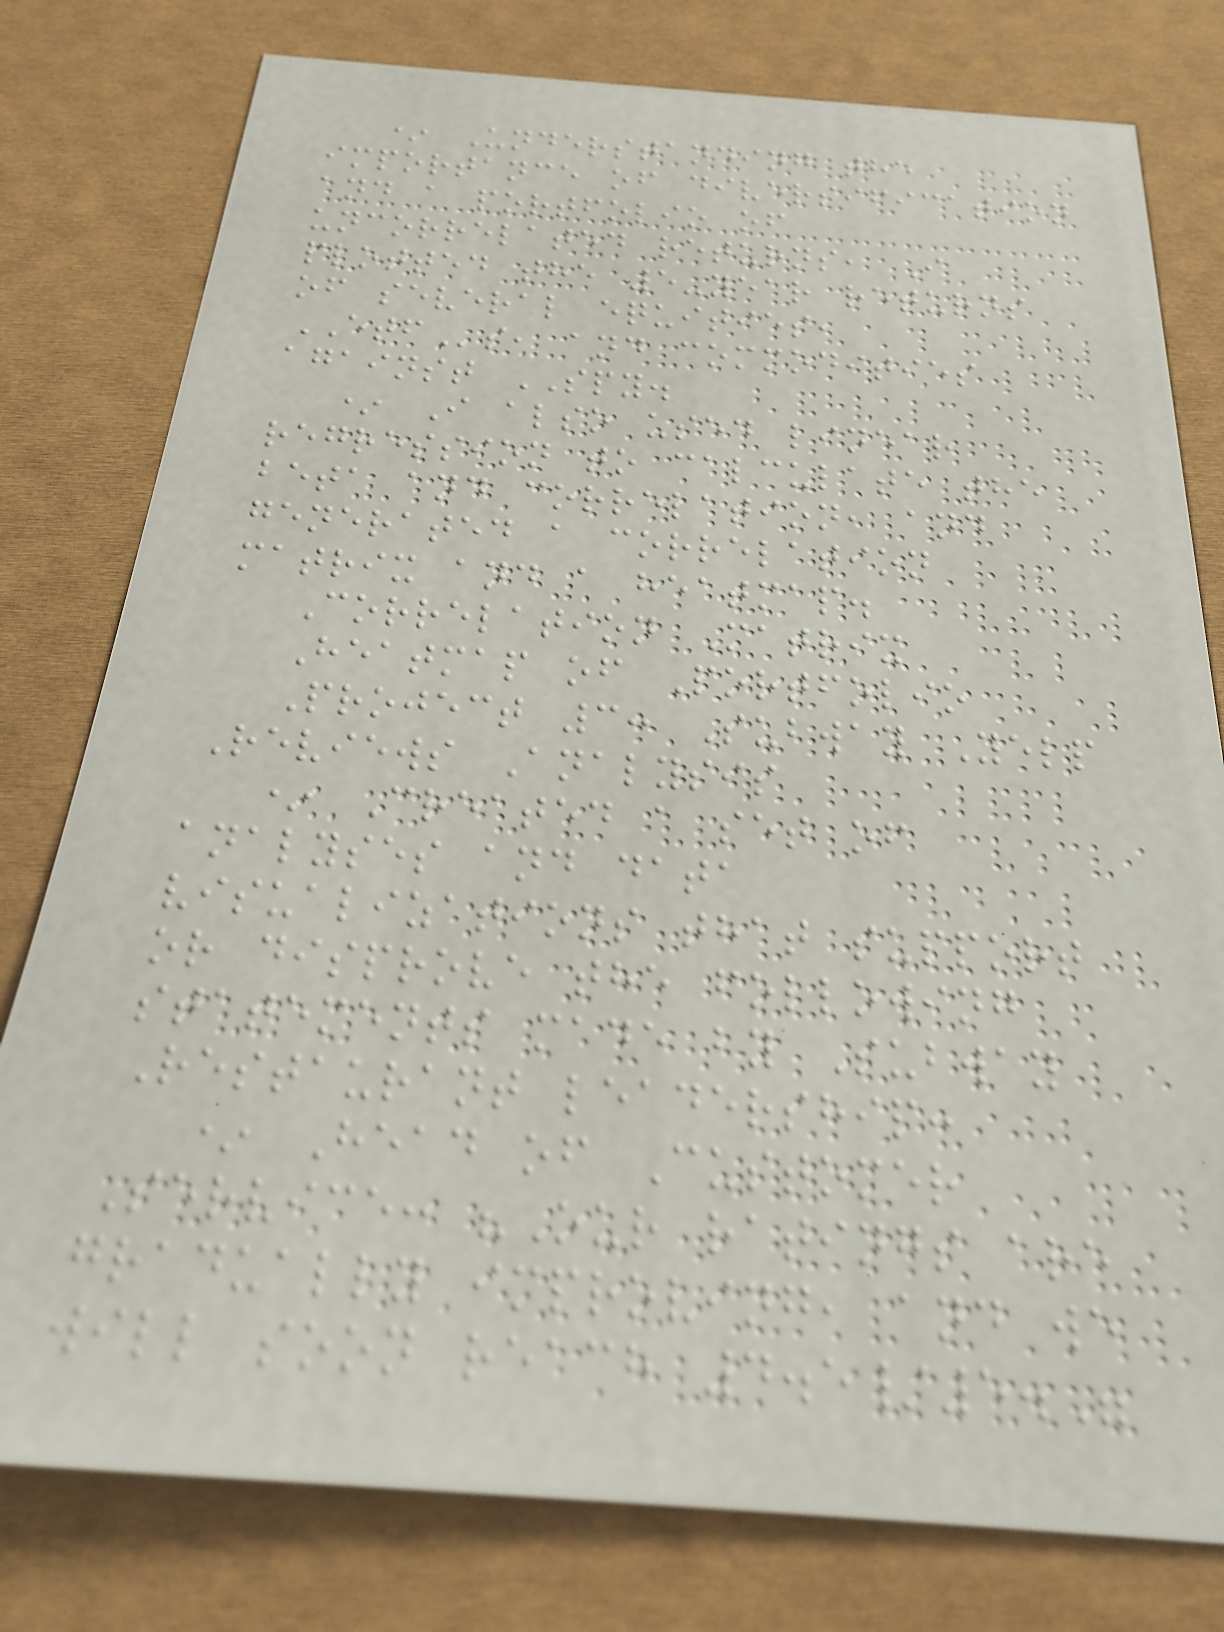* Understanding the
importance of diversification
and a portfolio of
uncorrelated returns, I
plotted the 5-year returns
of several equities,
ETFs, and commodities
against SPY.
* I also used linear
regression to calculate the
beta and correlation, and
generated a correlation
matrix and a heatmap.
Correlation Matrix
Heatmap of Portfolio
Project 3: Subway Yelp
Reviews Analysis
* Created a set of
analyses and data
visualizations that support
or disprove the following
statements made by Subway
Restaurant leadership:
* Head of Customer
Service: "Our ratings are
gradually improving, and we
will soon reach 4.5/5."
